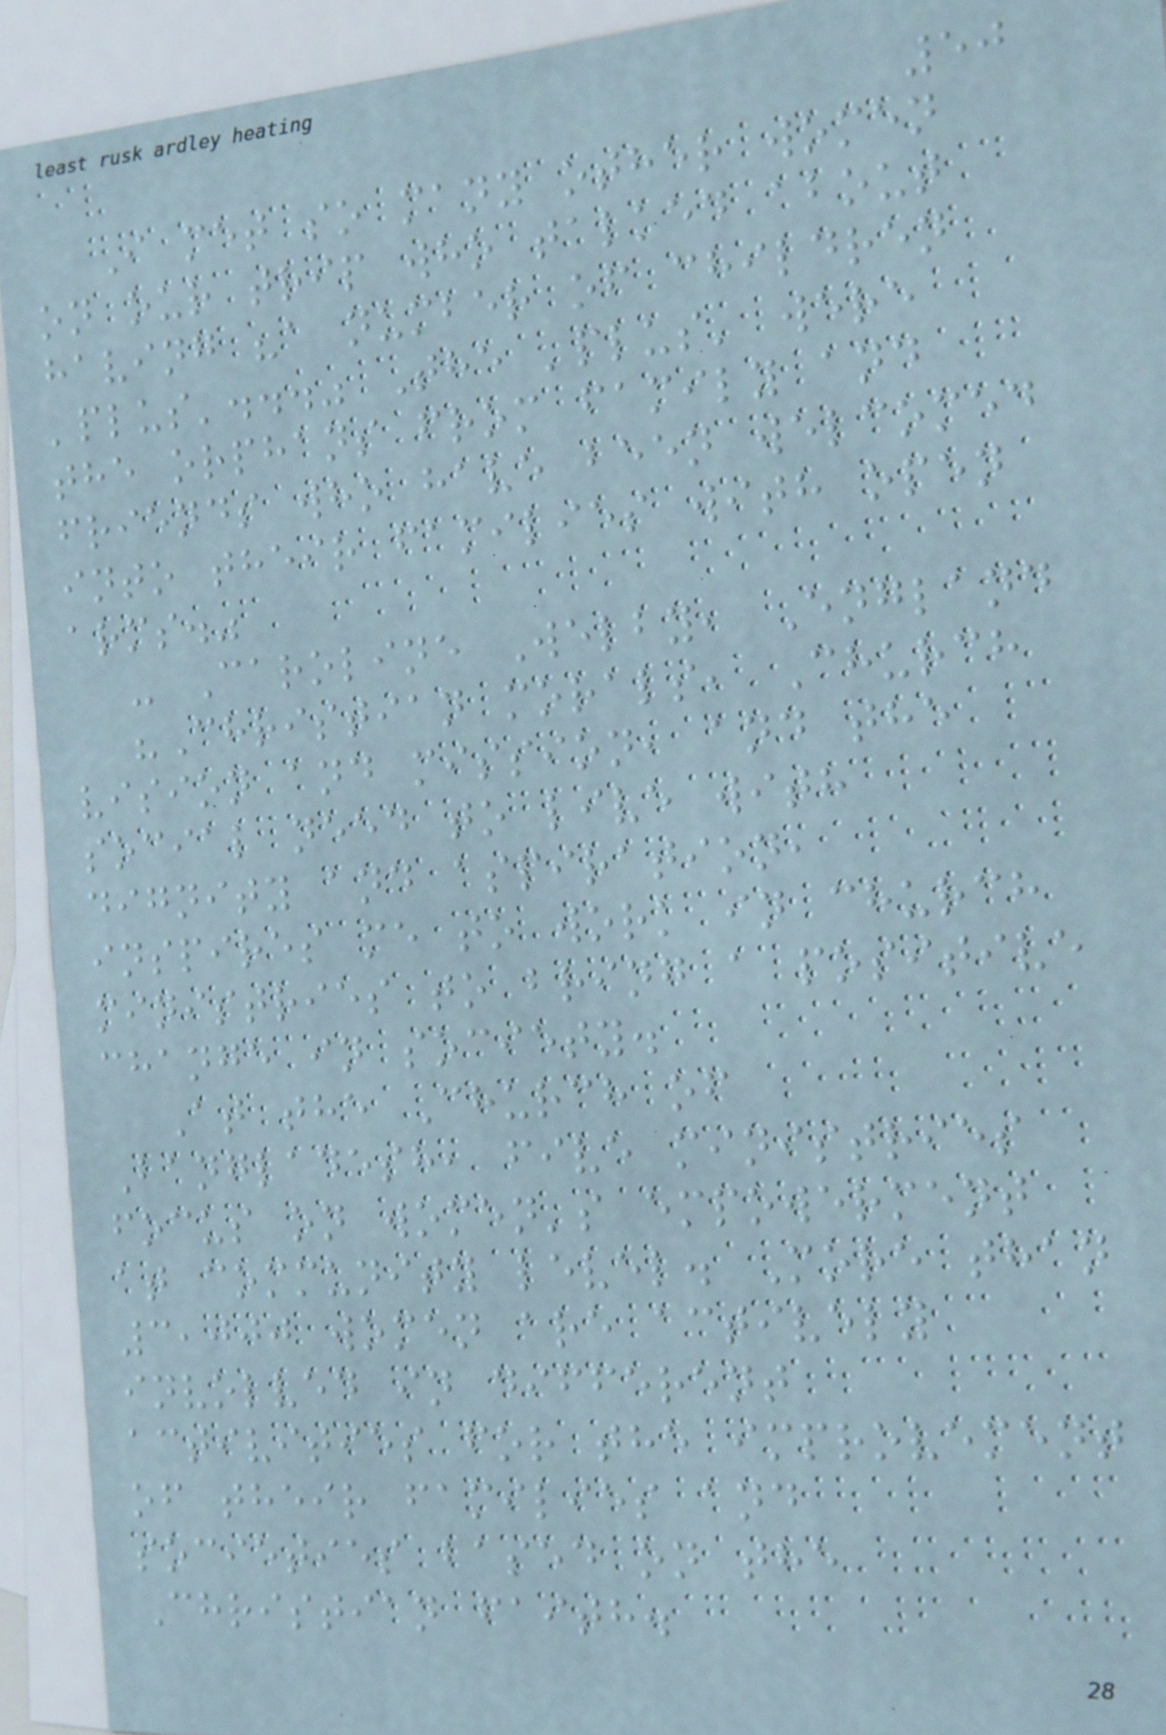50
I met so many other women
on our trip who talked about
having "a number of children
'plus'..." The 'plus' were
the orphans from family and
friends who have been welcomed
into their families with open
arms."
- Caroline Welby, England
"Christian morals, Church
vision and mission, and the
social need to live with
dignity and aspiration,
inspires me to work in church
ministries to bring a positive
change in society.
At the Church of
Bangladesh, five ministries
focus on women's empowerment
at community level. More than
3,000 women are actively
involved in different
activities for the improvement
of their families and
societies based on the
Christian faith.
